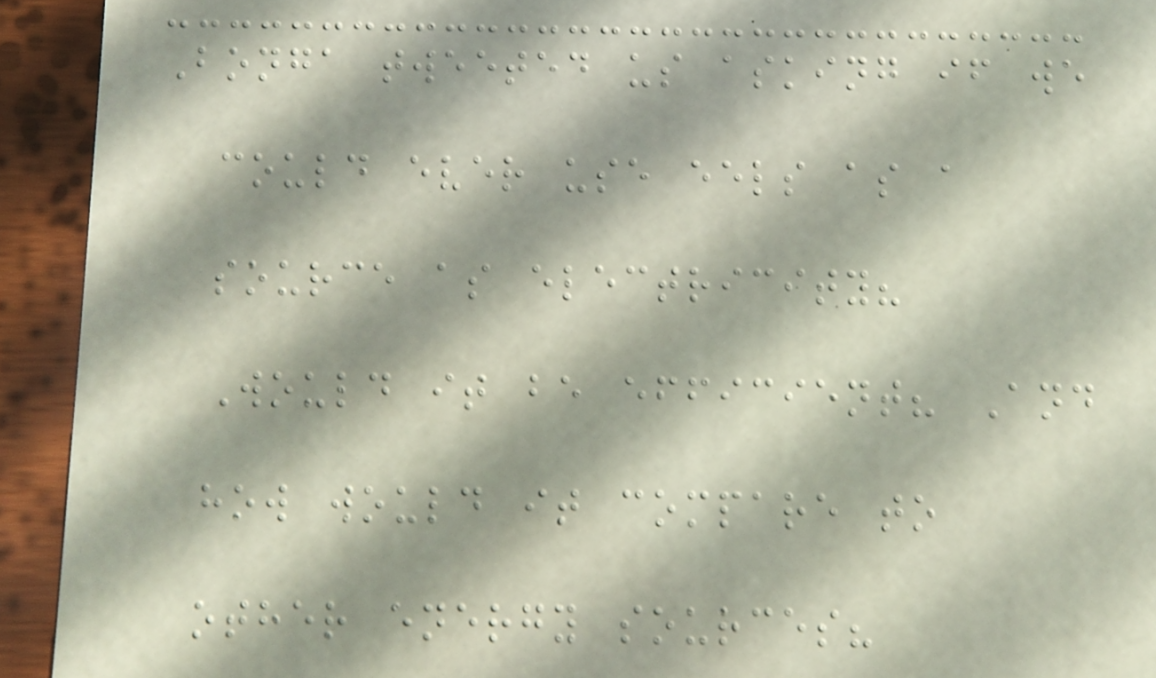Bonga tweeted us asking if we
could ever use eels as a
source as electricity?
Would it be efficient? And
how would it compare to
other energy sources?
